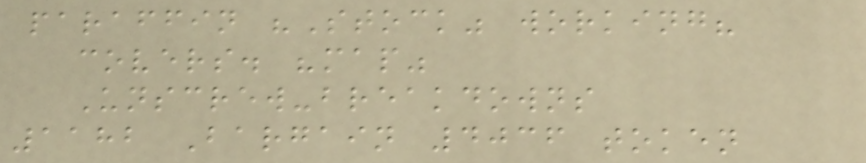paraffin "Stock" working?
covers. "map"
Unscrew-breakdowns
1182 Bargain 4036 token
